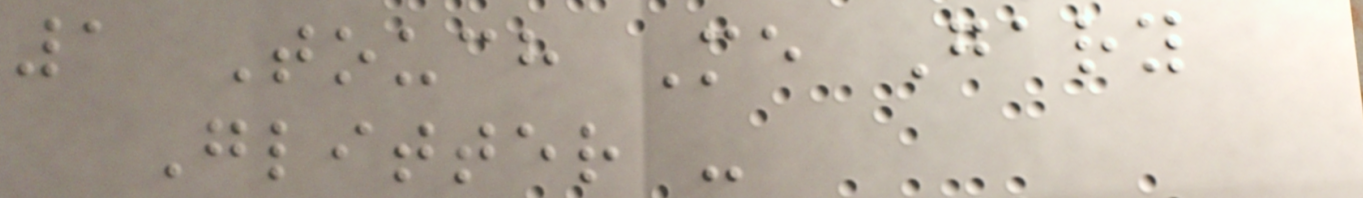1 Touch Me Gary
Glitter -
